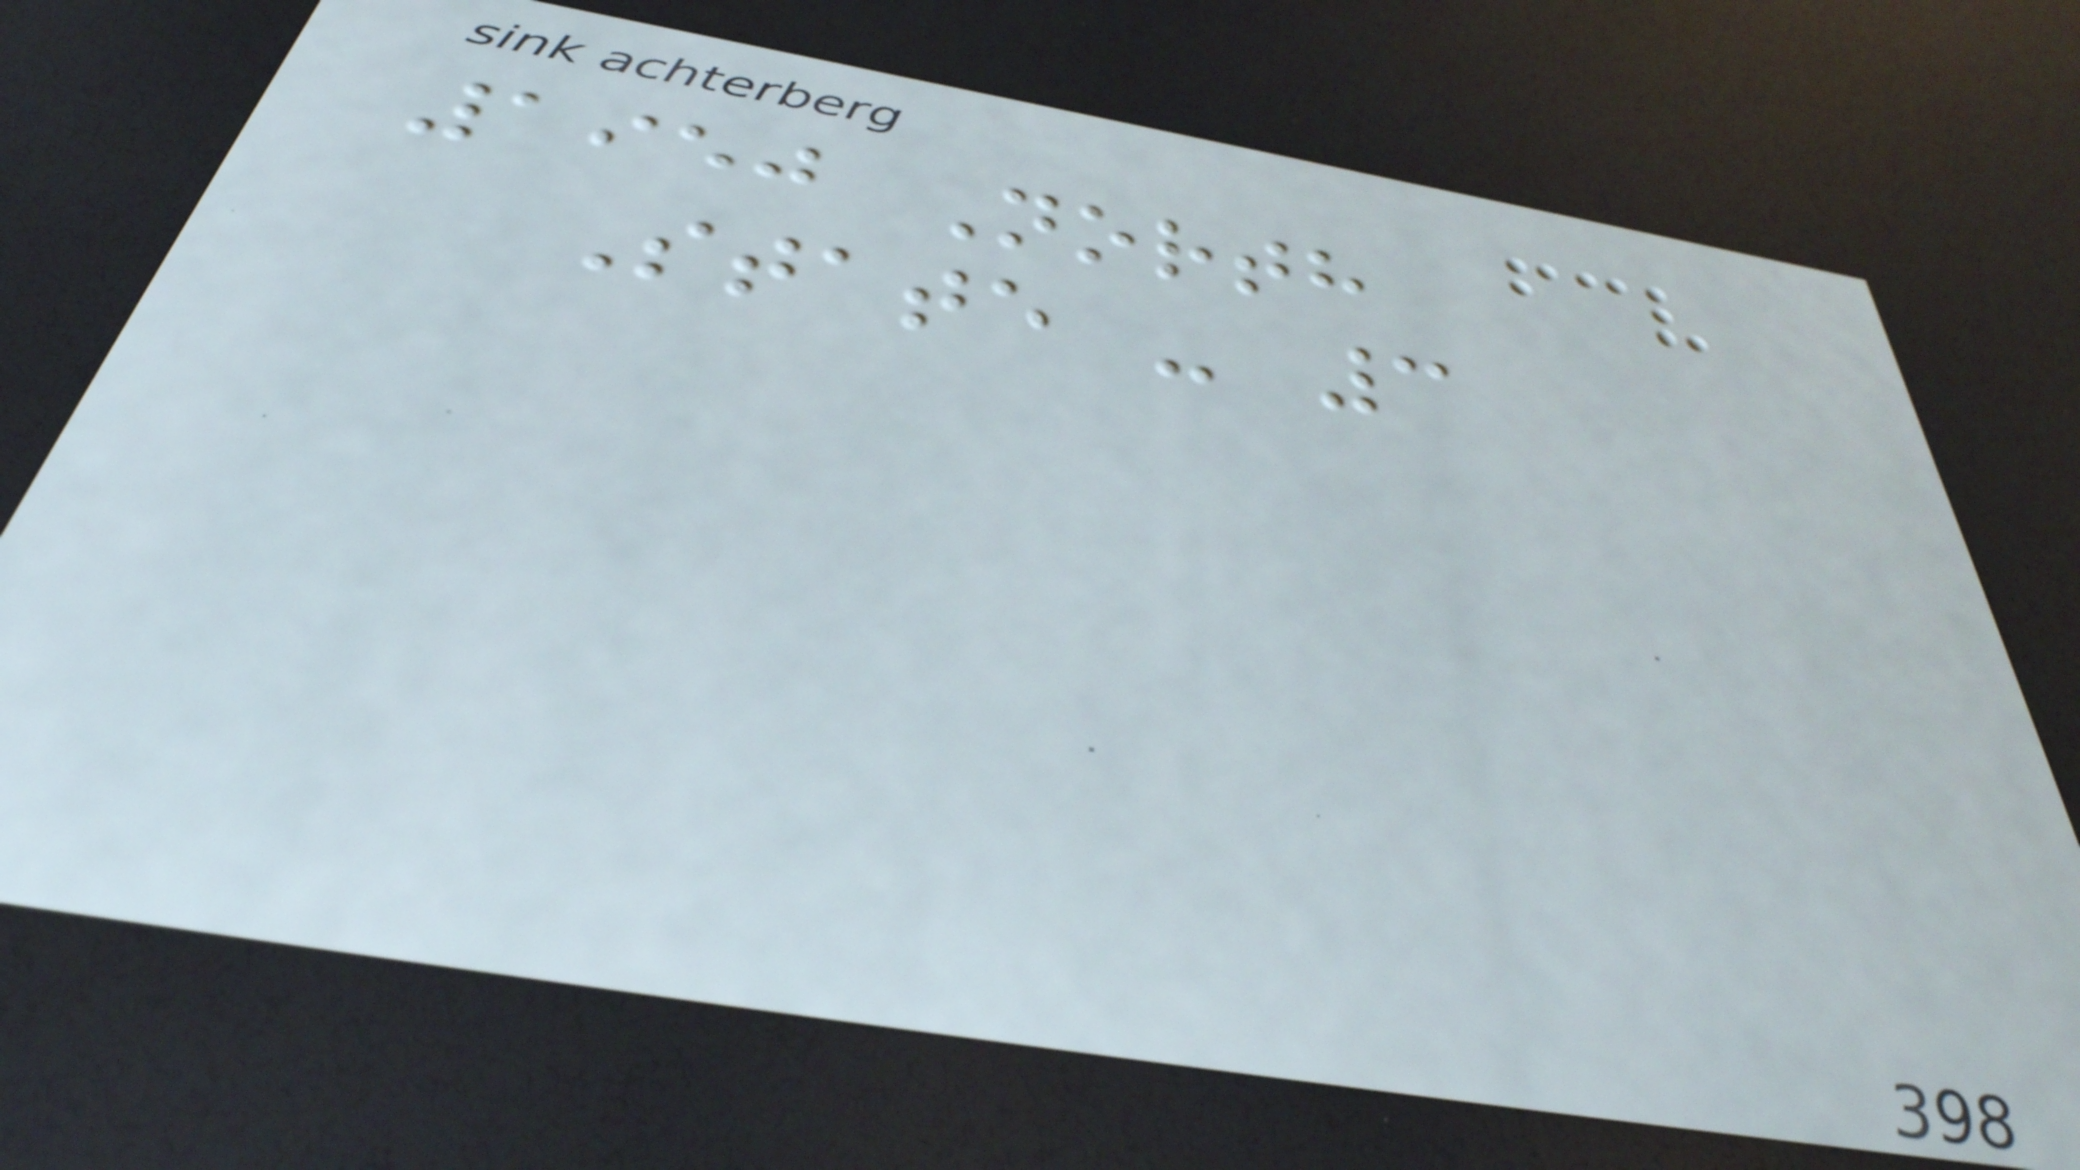1950 North
State - 3
